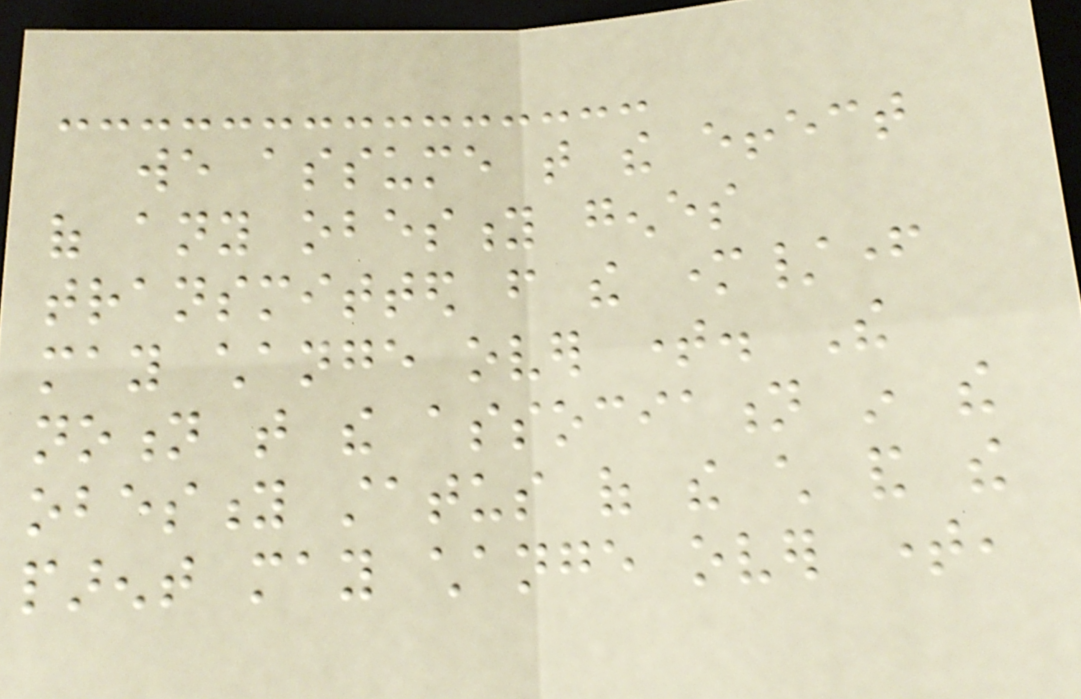we assume that the effect
of any obesity genes
transmitted from the mother/father
may change over time. The
notion that the association in the
obesity status of the child and the
parent may change over time,
